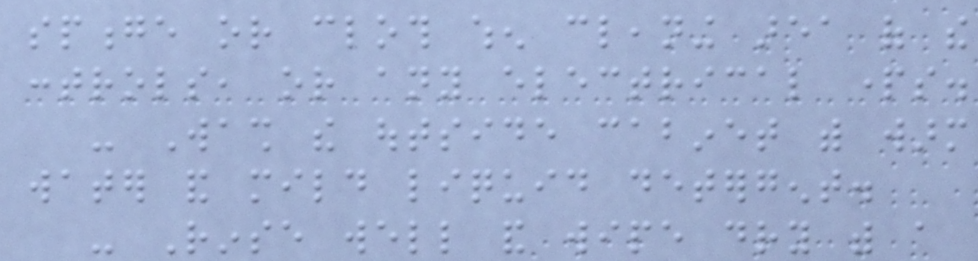sponge or cloth when cleaning area of the
controls, or any electrical parts.
- Wash the outside cabinet with warm
water and mild liquid detergent.
- Rinse well and wipe dry with a
